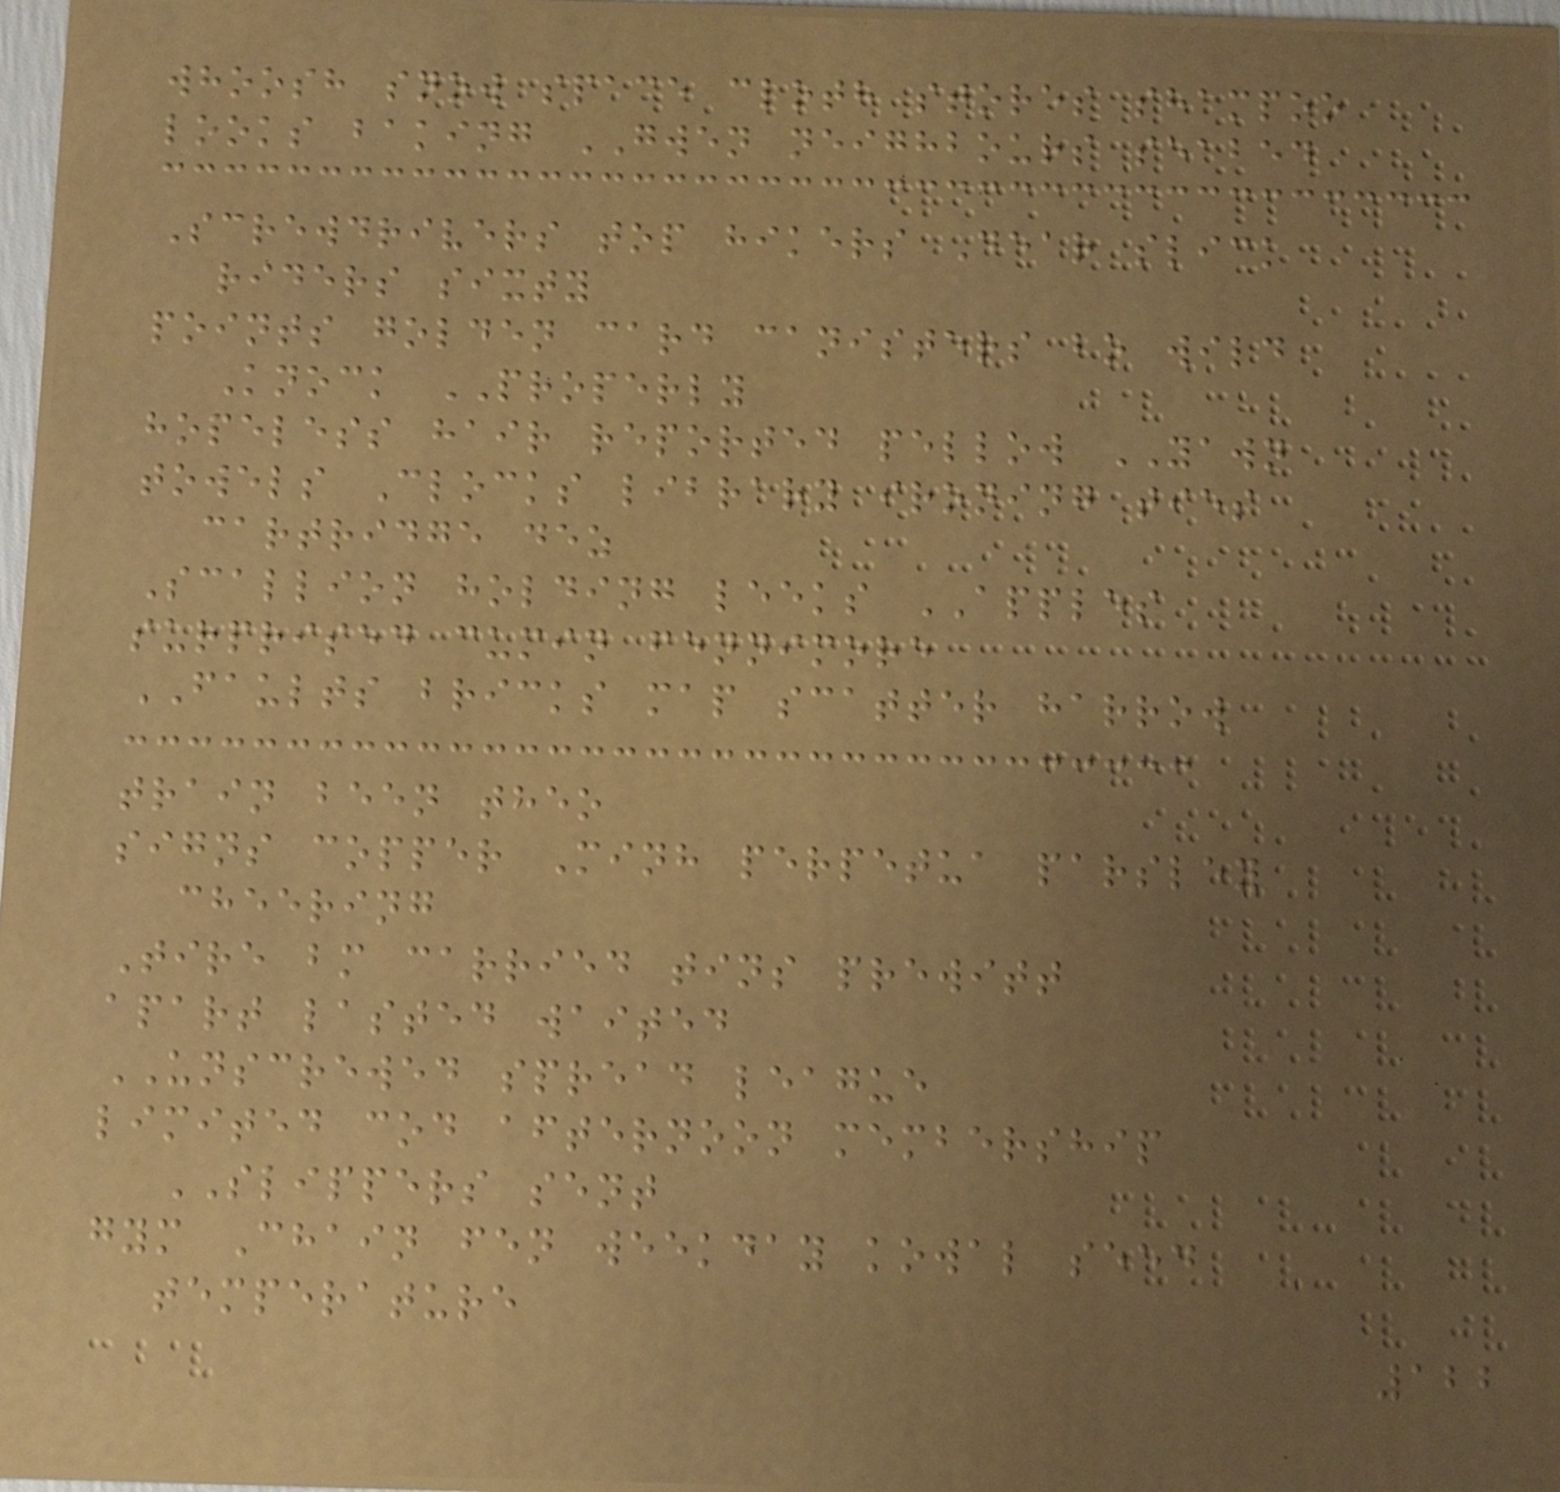whoosh snow space cloth stores shampoo
looks baking GWEN neighbours seabed
Screwdrivers top hikers Dear slick
riders sixty
points golden card canisters bo wild
Knock PROPERLY
hopeless hair reported pellow YAWN
towels Clocks library ironing ties
cartridge dez
Scallion holding leeks APPLES
surprised cumin fennimore
FAULTS bricks map scatter harrow
train been theo
signs copper Minh perpetua parsley
cheering
Tire bm carried tins prewitt
apart lasted waited
UNSCREWED spread league
limited cod afternoon membership
SLIPPERS sent
gym Chain fen weekday kowal seed
temperature
122
